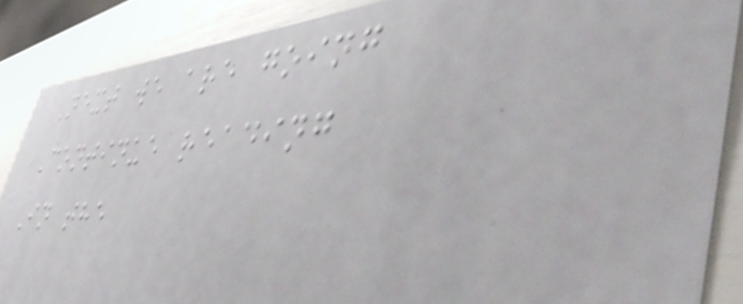Next we are going
Continue reading
In the
